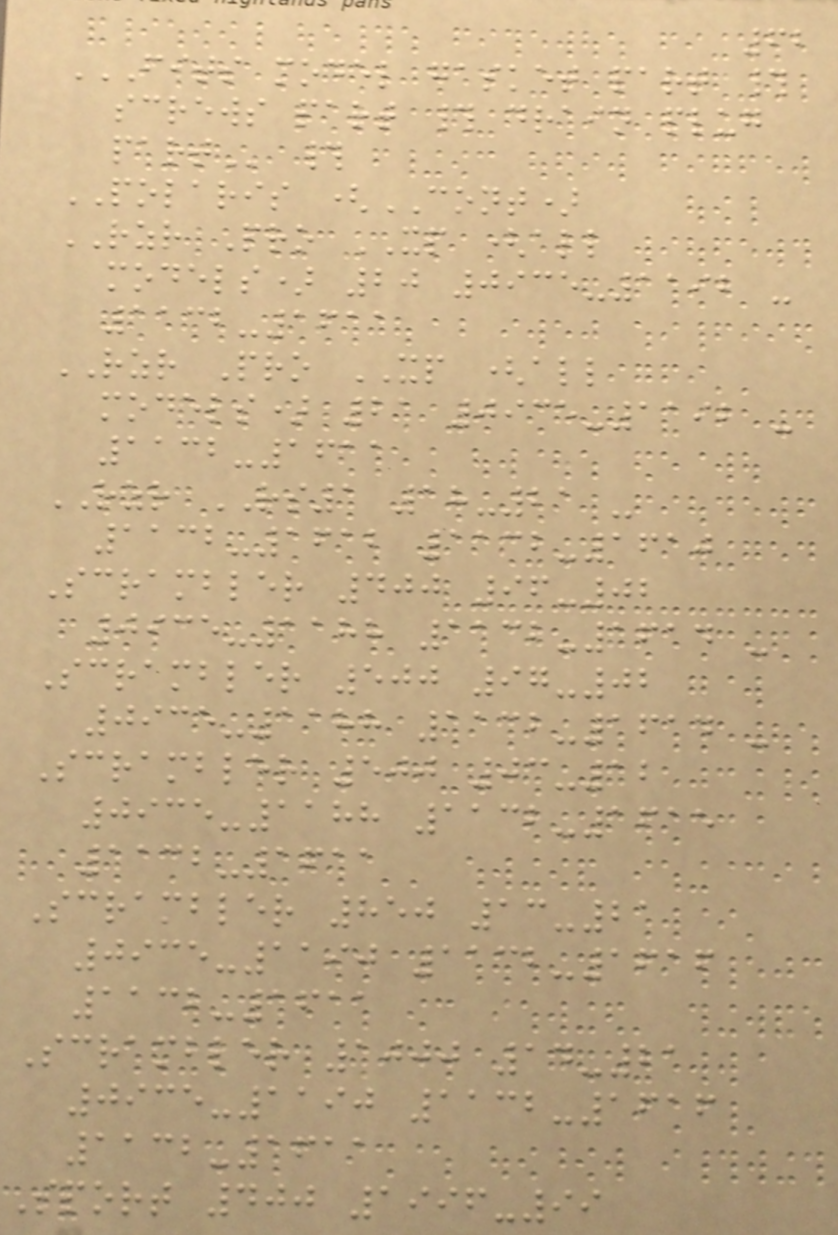62
FITS MODEL GASKET PART #
SCREWS PART # DRAIN PLUG
PART #
POLARIS (CONT)
RZR Pro XP (all
models) 20 0935-1192 -
1132-1611
RZR Pro XP (all
models) 21 0935-1192 -
1132-1611
RZR RS1 18-21 -
1132-1612 1132-1610
Scrambler 400 96-02
0935-1188 1132-1614 -
Scrambler 500 97-02
0935-1188 1132-1614 -
Scrambler 500 03-12
0935-1188 1132-1615
1132-1611
Scrambler 850 13-21
0935-1190 1132-1616
1132-1611
Scrambler 1000 14-21
0935-1190 1132-1616
1132-1611
Sport 400 1996-99
